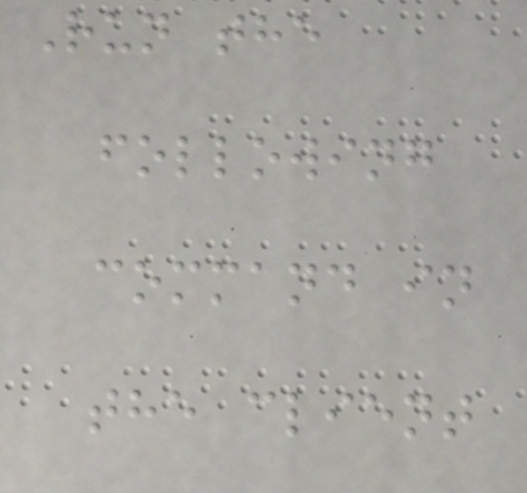Run the
following
command in
the client
